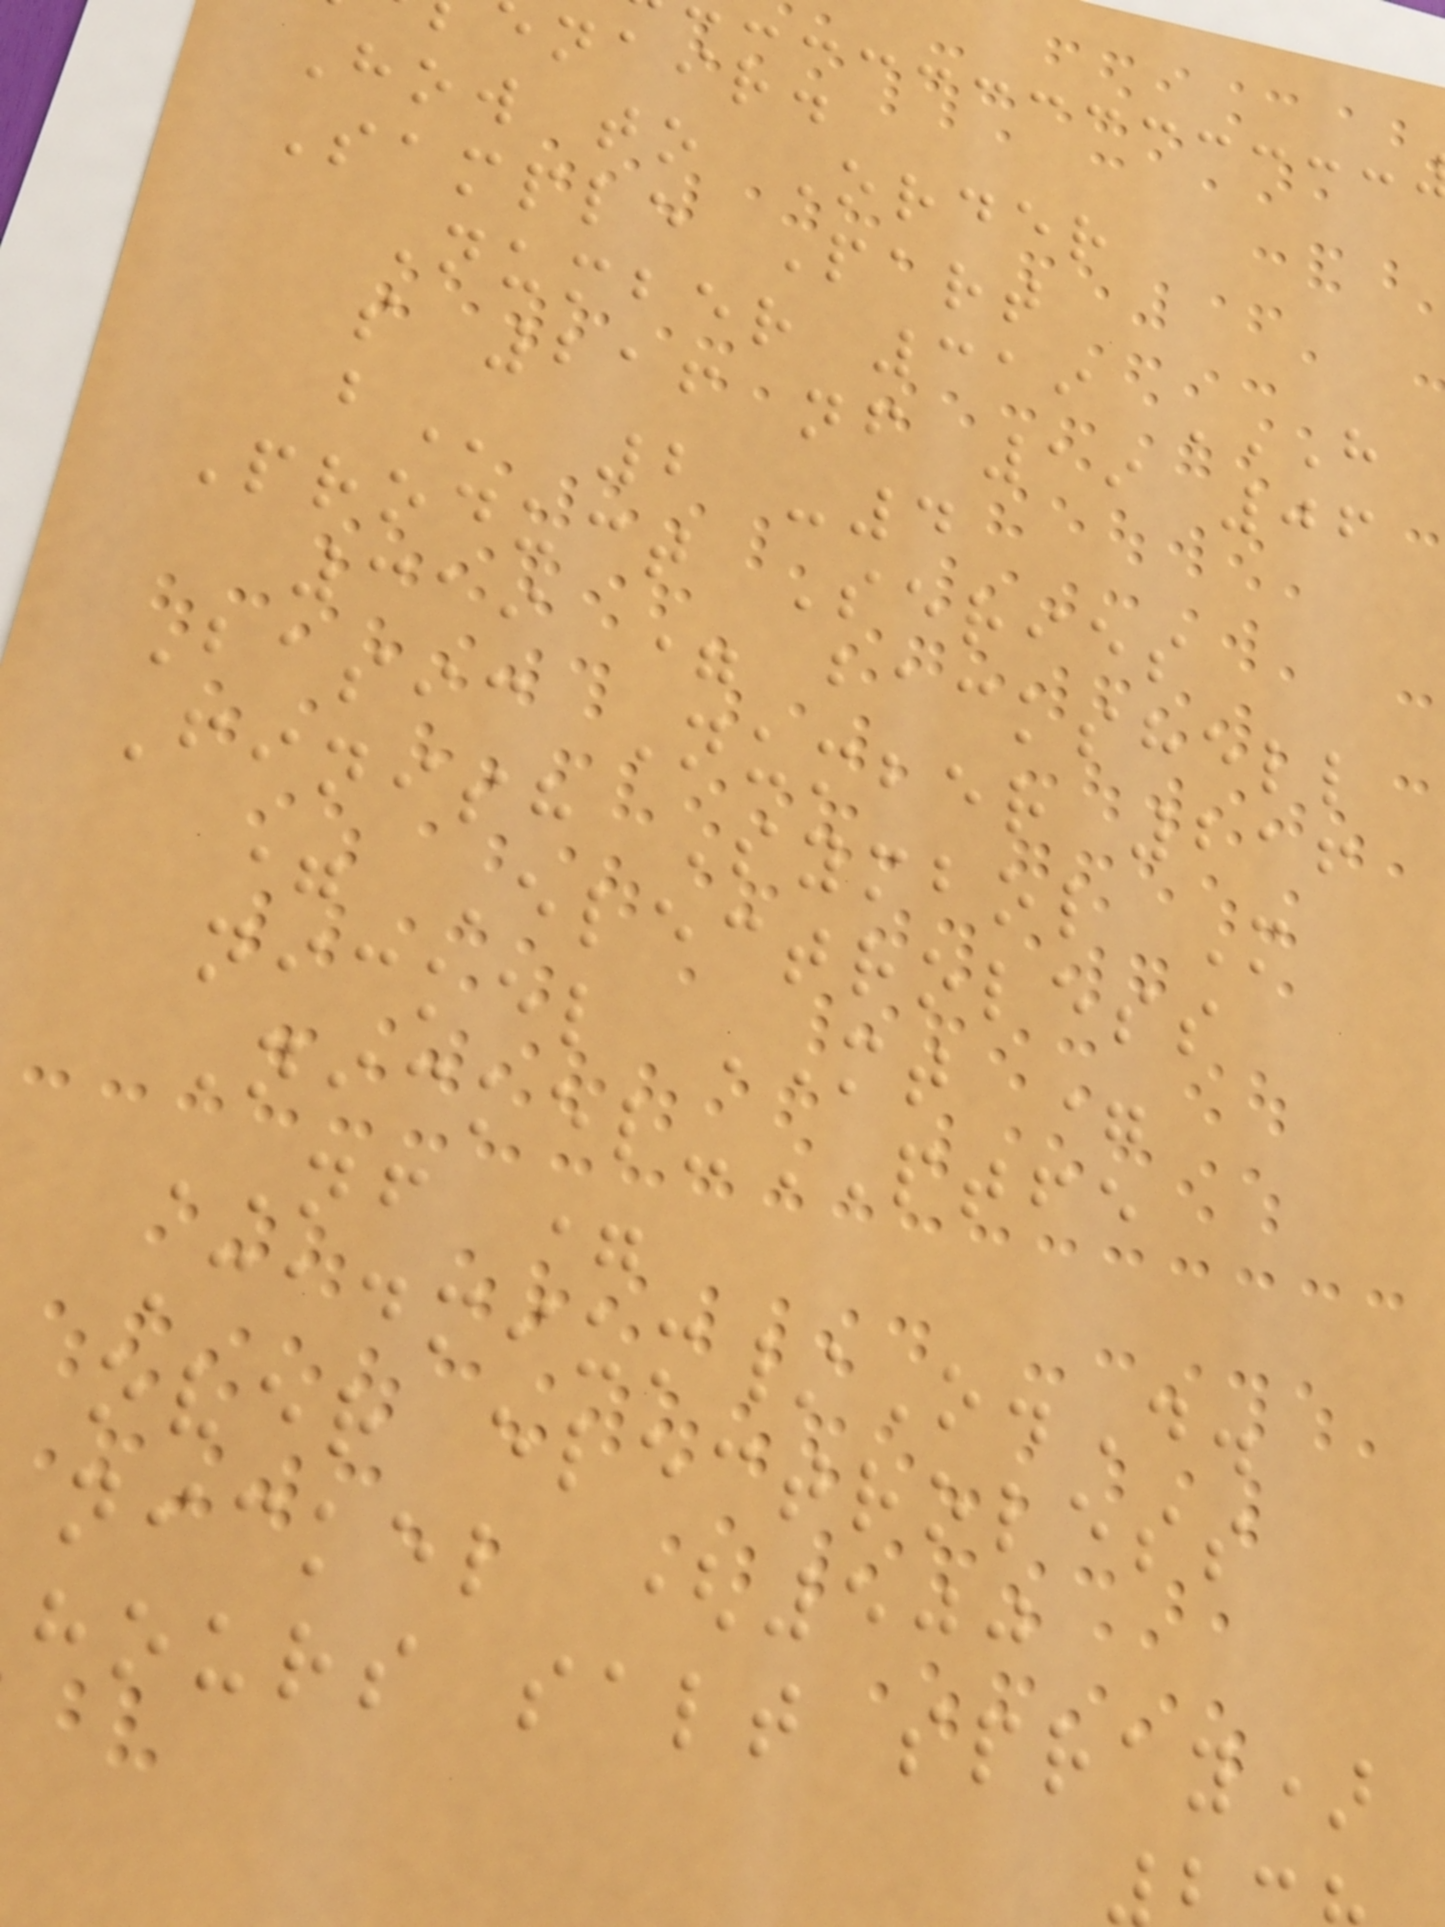nair.
How to Order
Sample Part
Number 319 H
s 216 nf 19 06
2 -4
Product Series
319 = backshell
Basic Number 216
Finish Symbol M
= Electroless
nickel MT =
Nickel-PTFE
NF =
Cadmium/O.D.
over electroless
nickel (500
hours salt spray)
